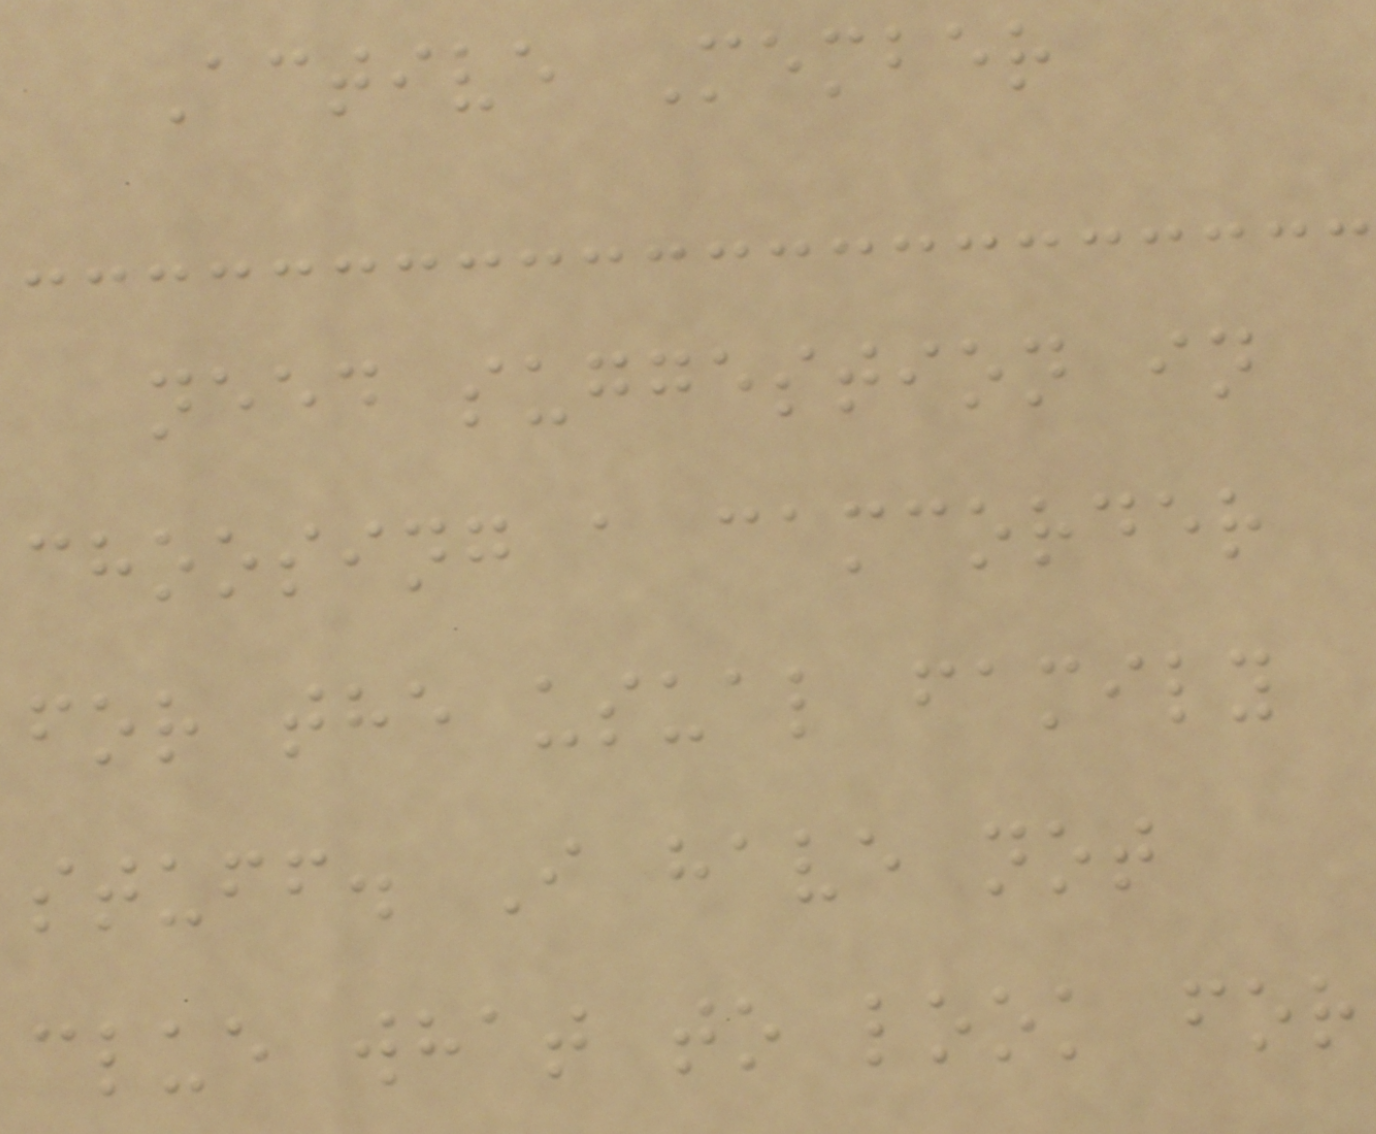Active Member
need suggestion in
choosing a camcorder
for the usual family
stuff. I have not
clue what to look for
